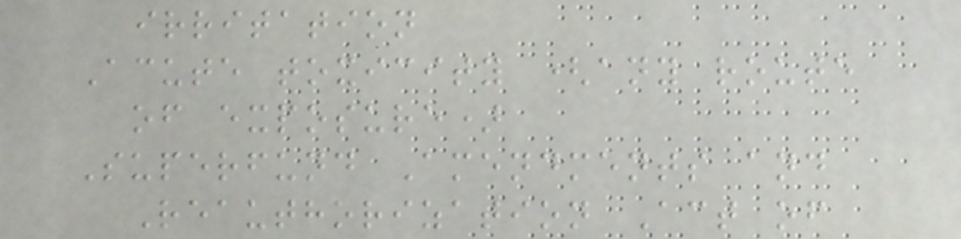irritation
Acute toxicity (any route
of exposure)
Superfund Amendments and
Reauthorization Act of
